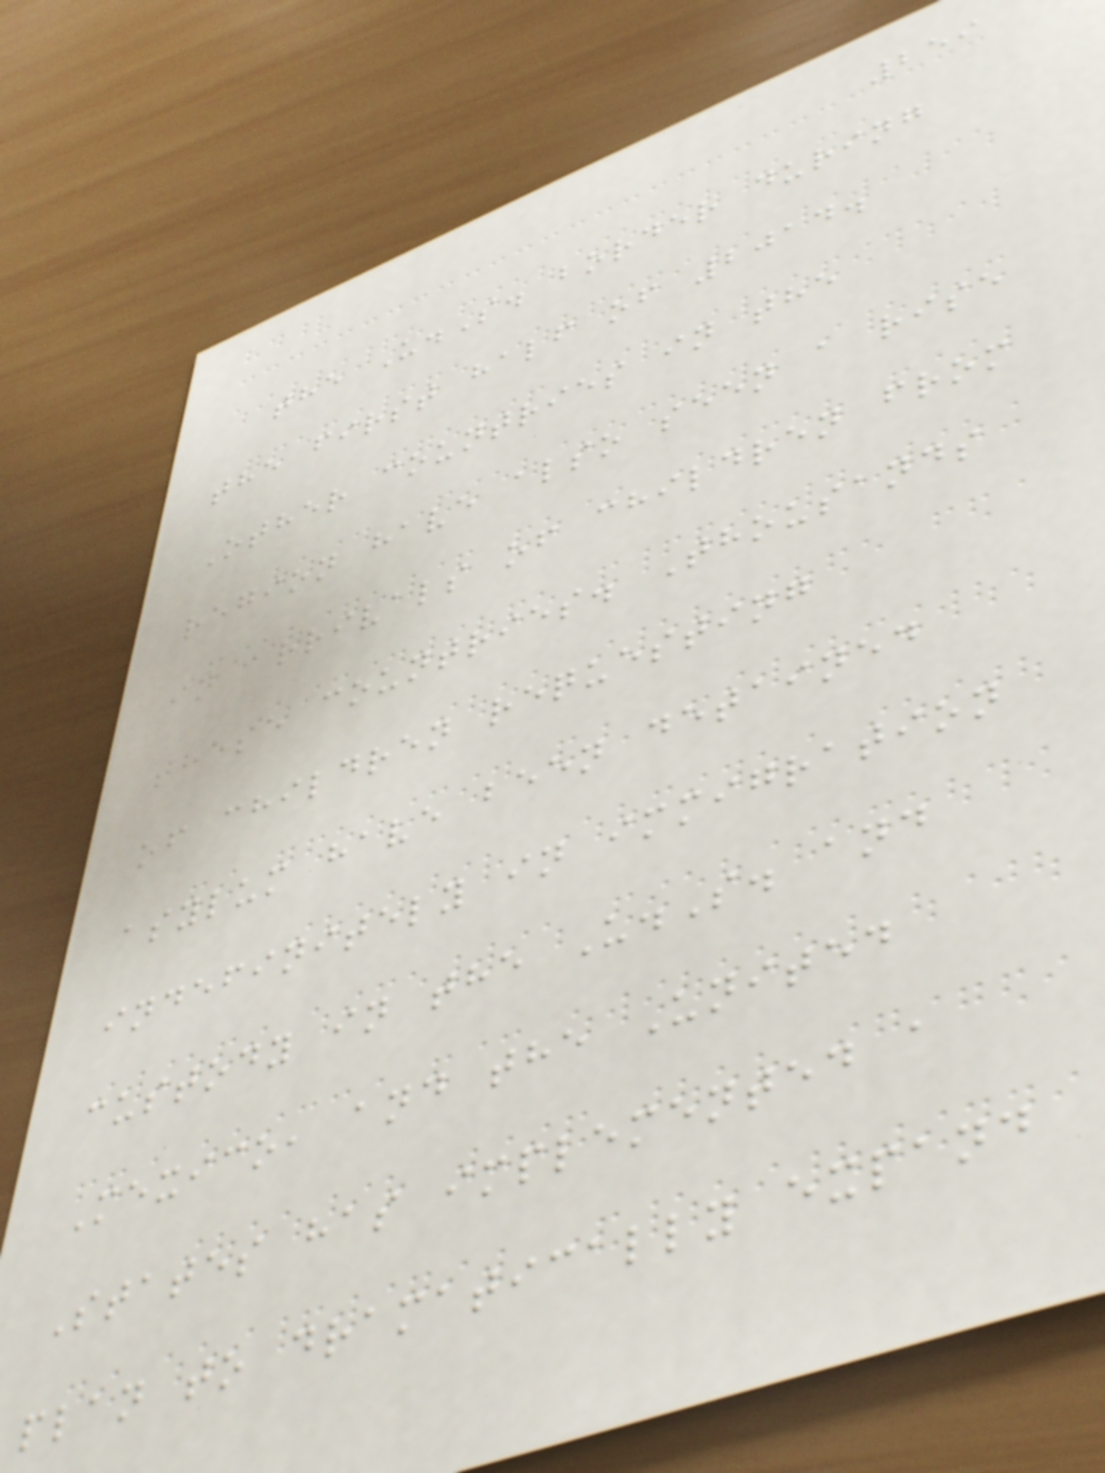259
the U.S. border during
the first half of 2014.
Other countries in the
region have also seen a rise
in arrivals of children from
these countries. Thousands
of children requesting
asylum have been detained
indefinitely in immigration
custody in the U.S. and
Mexico, and the United
States has implemented a
plan to dramatically expand
